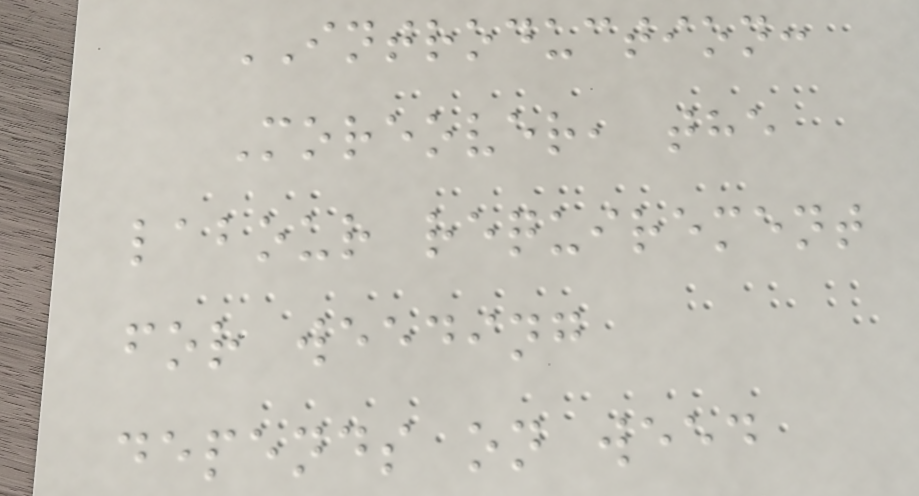INTRODUCTION:
Moreover, the
labour requirement
for weeding
depends on weed
